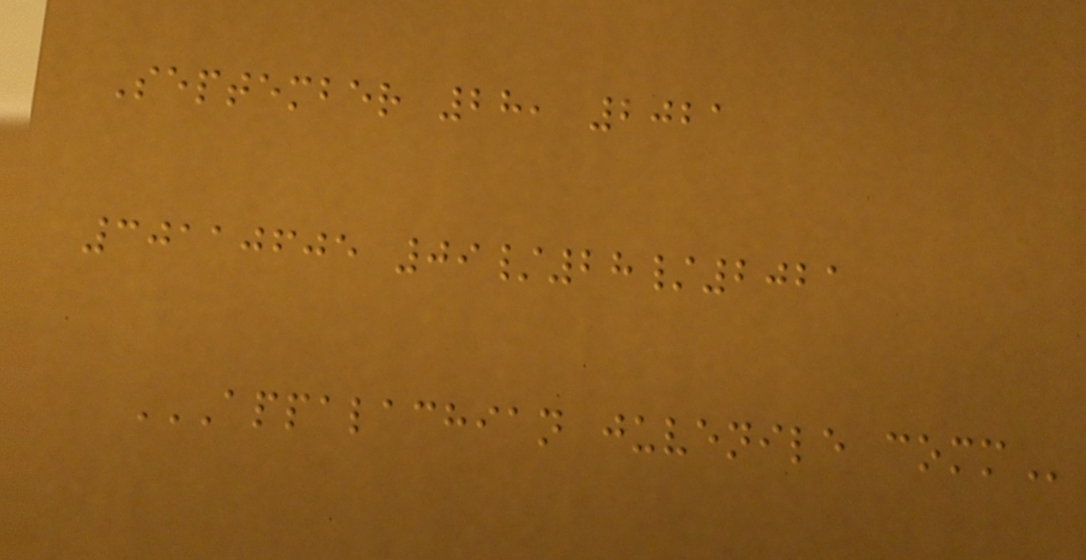September 28, 2021
30110605 09/28/2021
APPALACHIAN JUVENILE COMM
